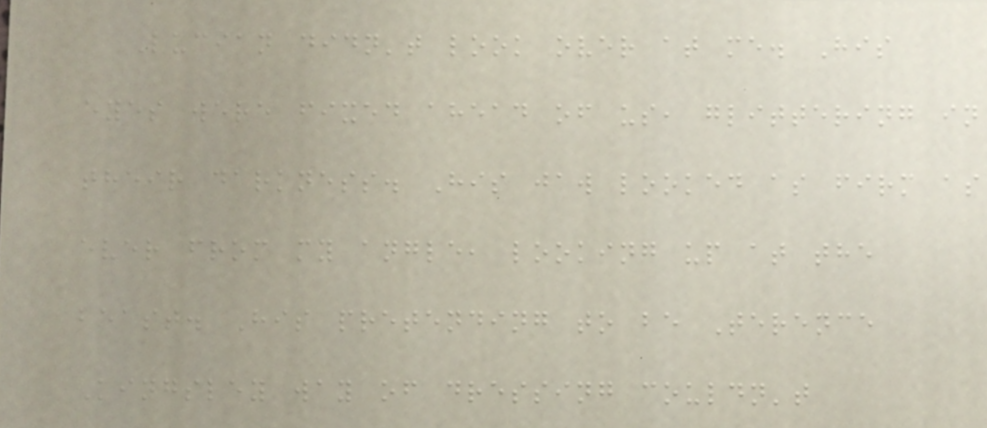Lucian didn't look over at me. His
eyes were fixed ahead of us, glittering in
their darkness. His jaw looked as firm as
ever from my angle, looking up at the
beast. His pretending to be Terence
Kingsley way of dressing couldn't
